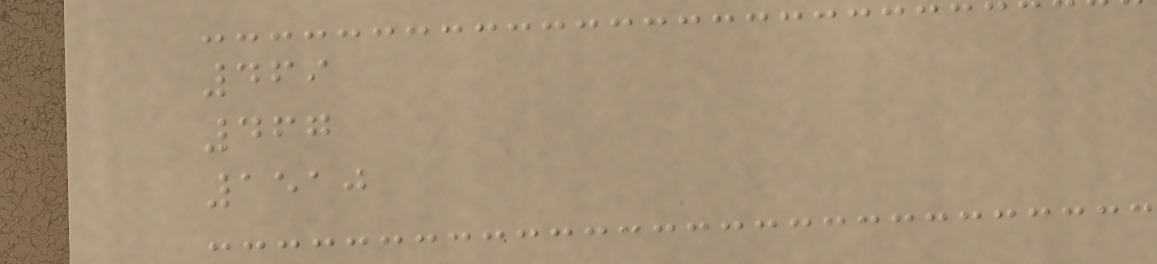469
467
1510
